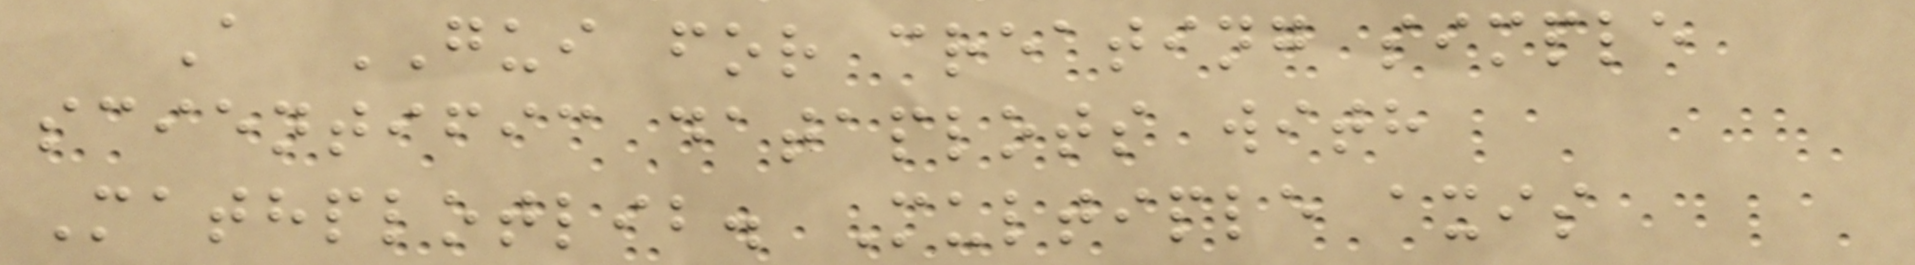A GUI for creating simple
scientific dataplots with
Mathplotlib. Multiple axis
